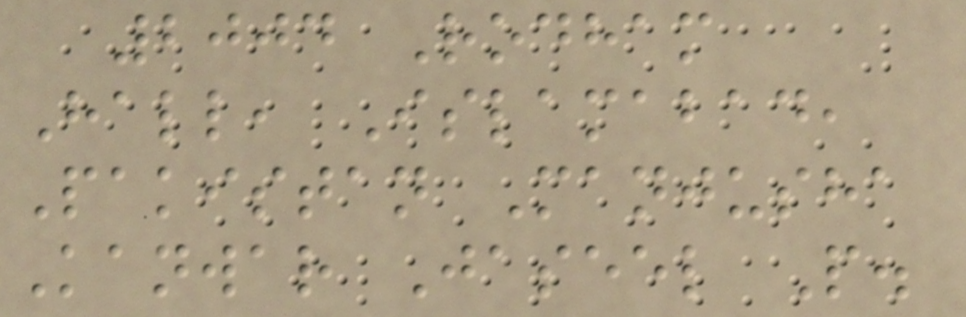2004 Rodham
Hall, Islamabad,
Pakistan Manjusha
Kanwar Jaseel P.
